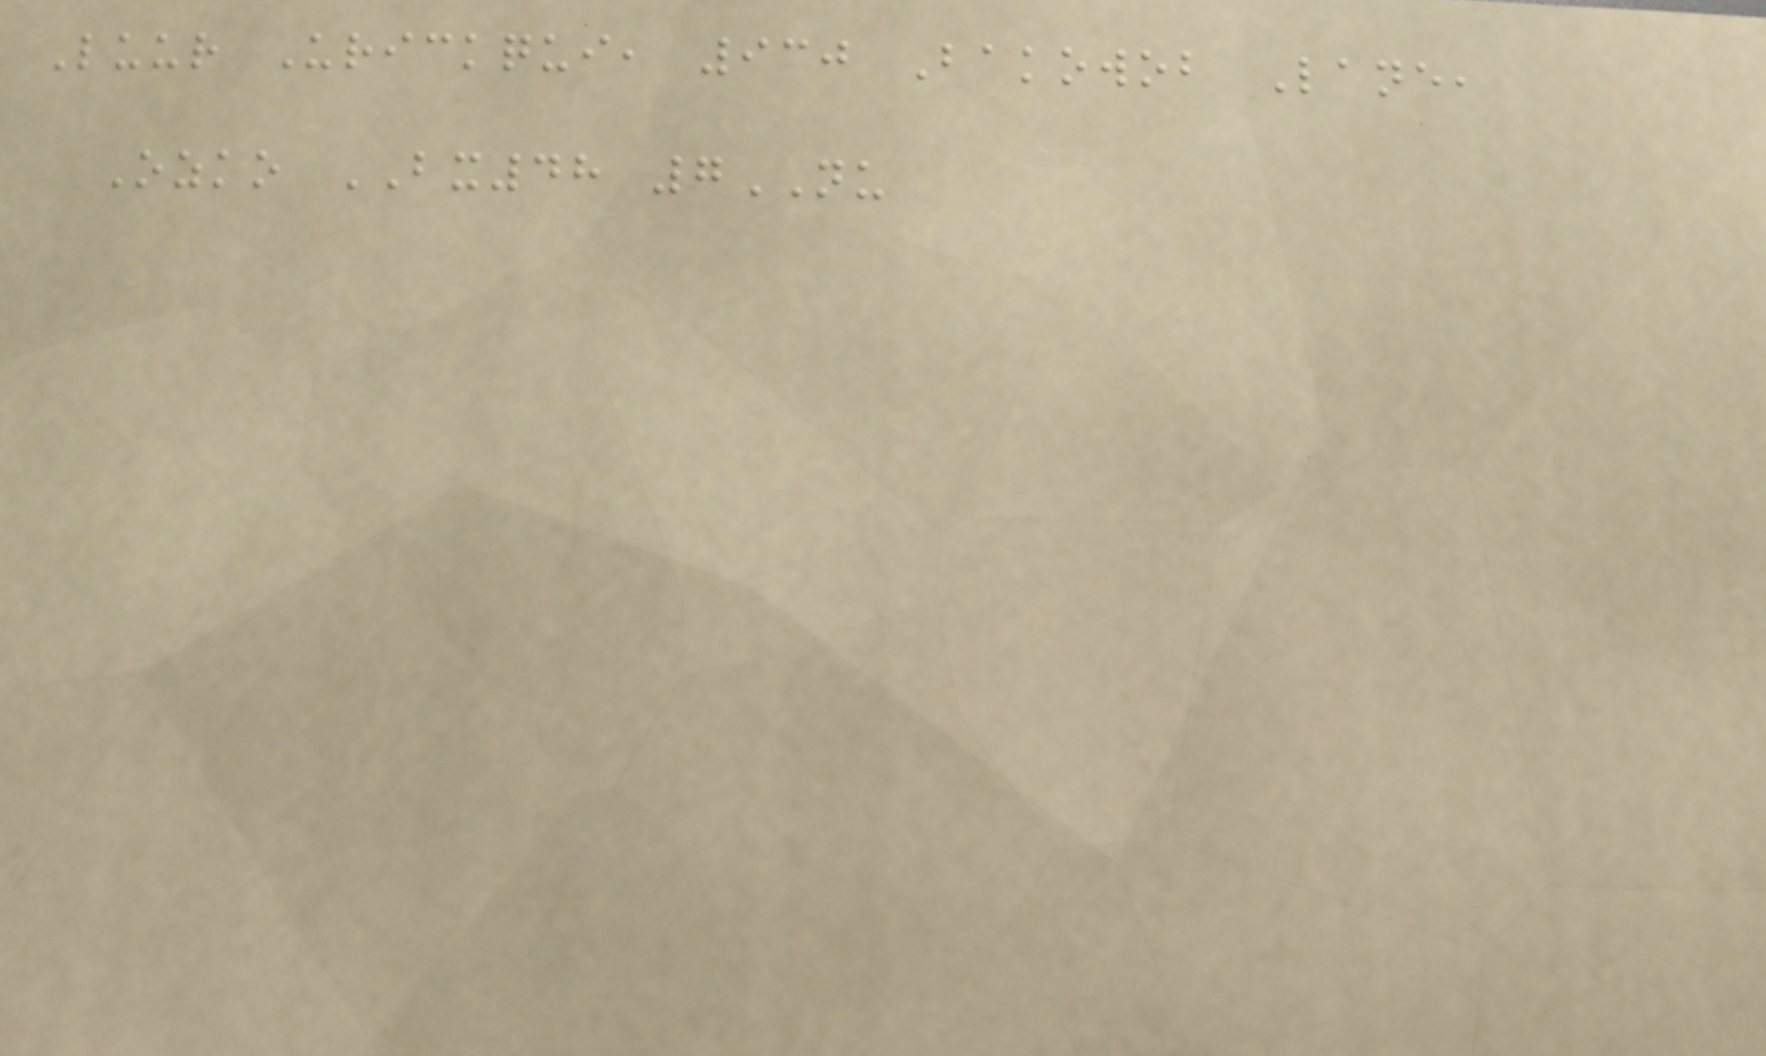Luur Urickqui, 930 Bakowob Lane,
Ozko BX48 7NU
